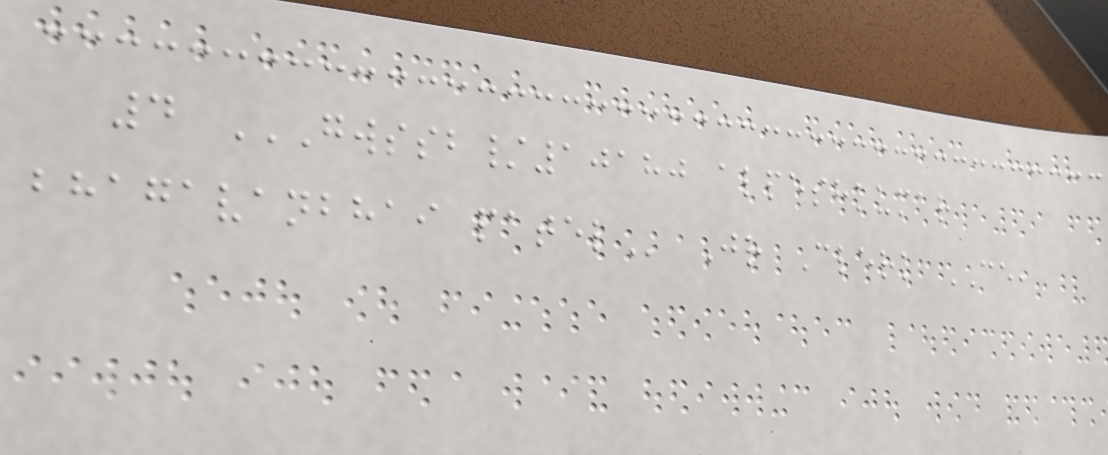4 GWSSB/10180 ALPESHKUMAR
BHAGAVANBHAI PATEL Jr Clerk CE,
